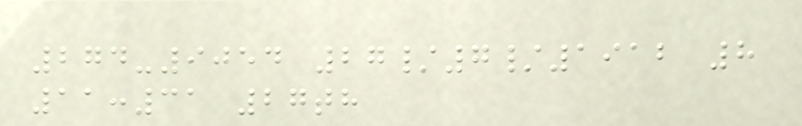274-9054 27/7/1912 8
11:31 27th
